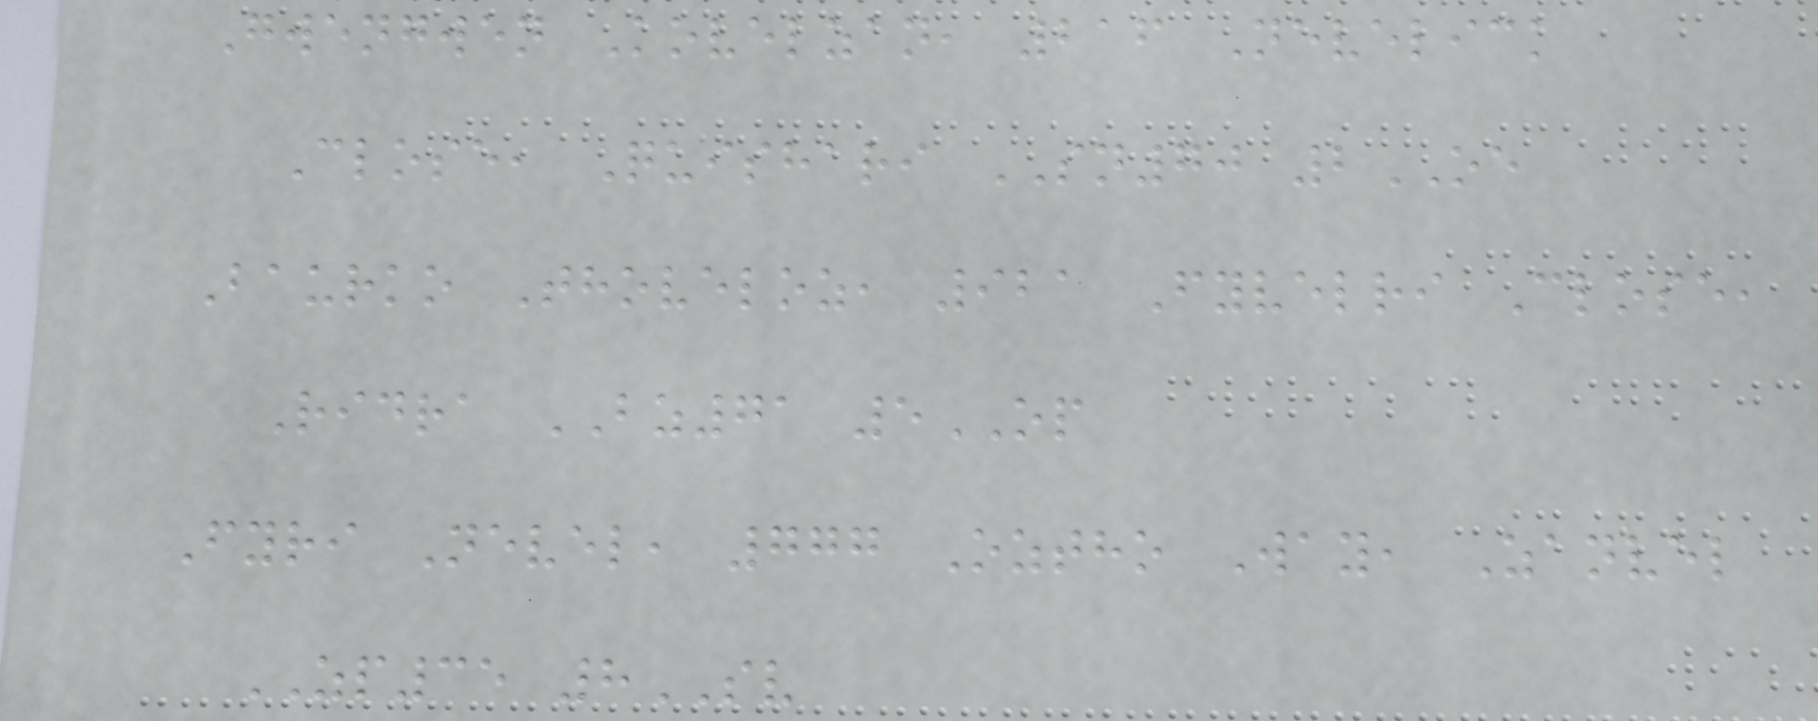Gwengwen Kovelzan, 216 Nevelick
Close, Quishari SN70 2OE
Baurko Thoveloz, 921 Fyvelri Close,
Ridra BZ71 5OP
Fyri Nevel, 777 Oztho Way, Zanvel
ZP35 8SV
